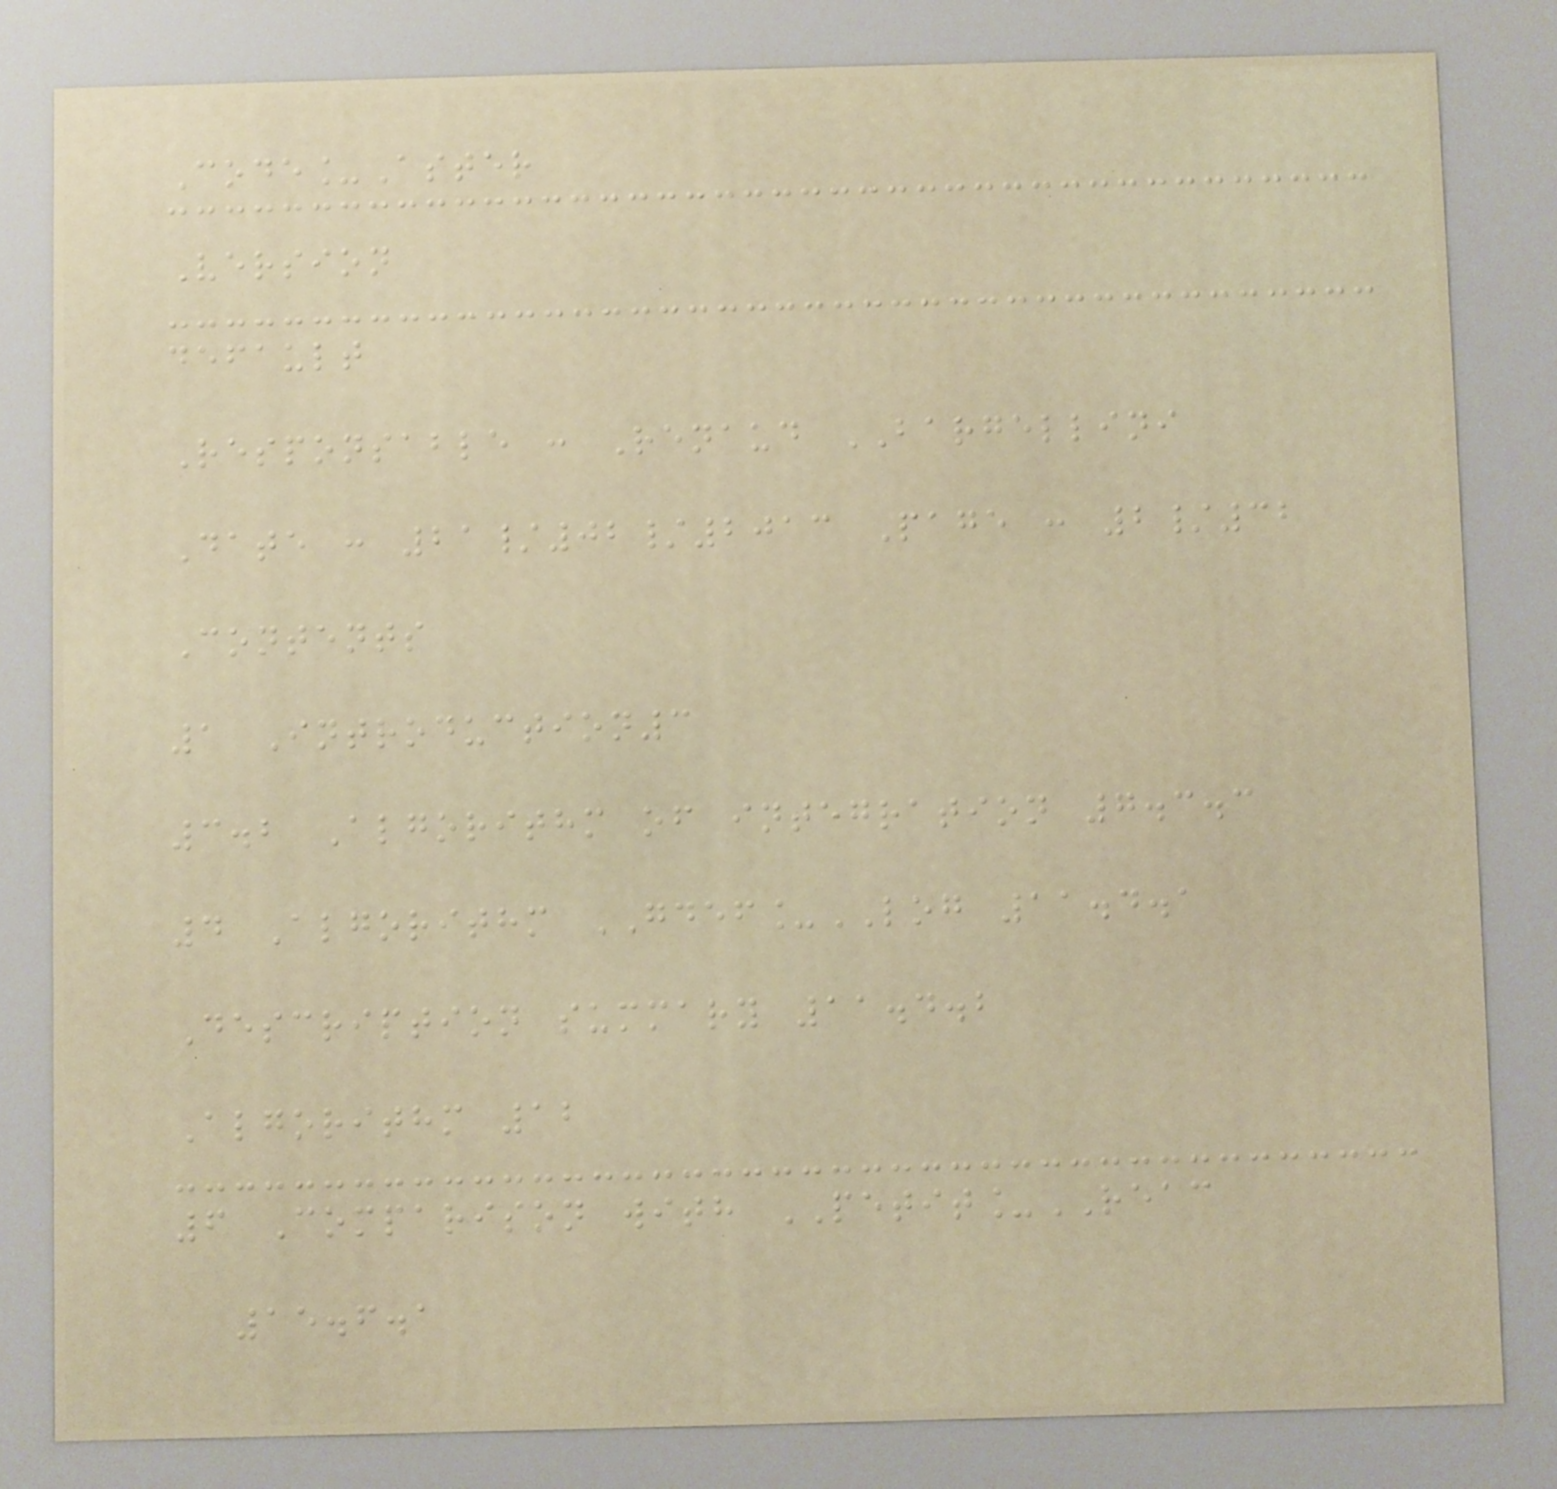Code_Aster
Version
default
Responsable : Renaud BARGELLINI
Date : 21/02/2013 Page : 2/32
Contents
1 Introduction3
3.2 Algorithm of integration 7.3.3
4 Algorithm GDEF_LOG 11.4.1
Description summary 11.4.2
Algorithm 12
6 Comparison with PETIT_REAC
15.6.1
